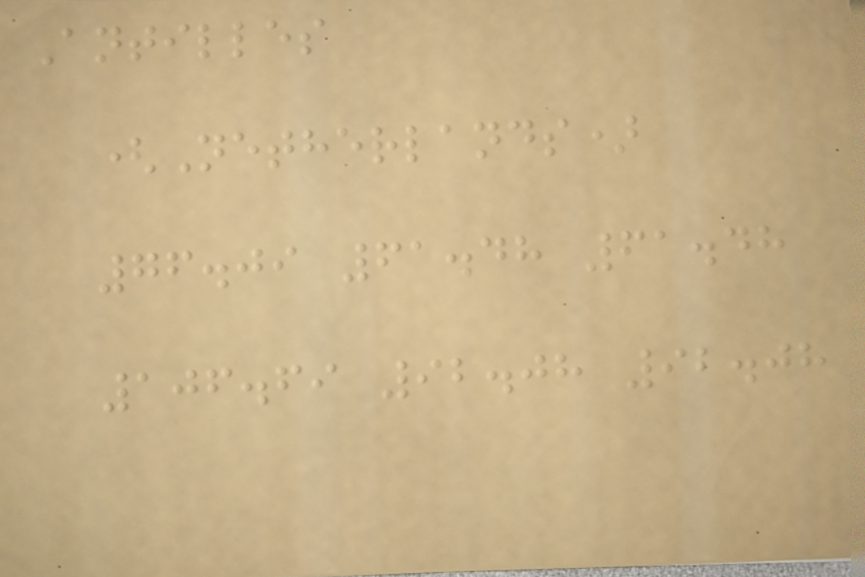Antilles
(Netherlands)
76.09 61.48 61.48
106.69 92.08 92.08
